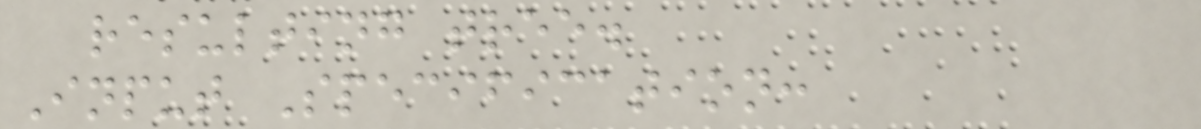resulting tree.
Input Specification:
